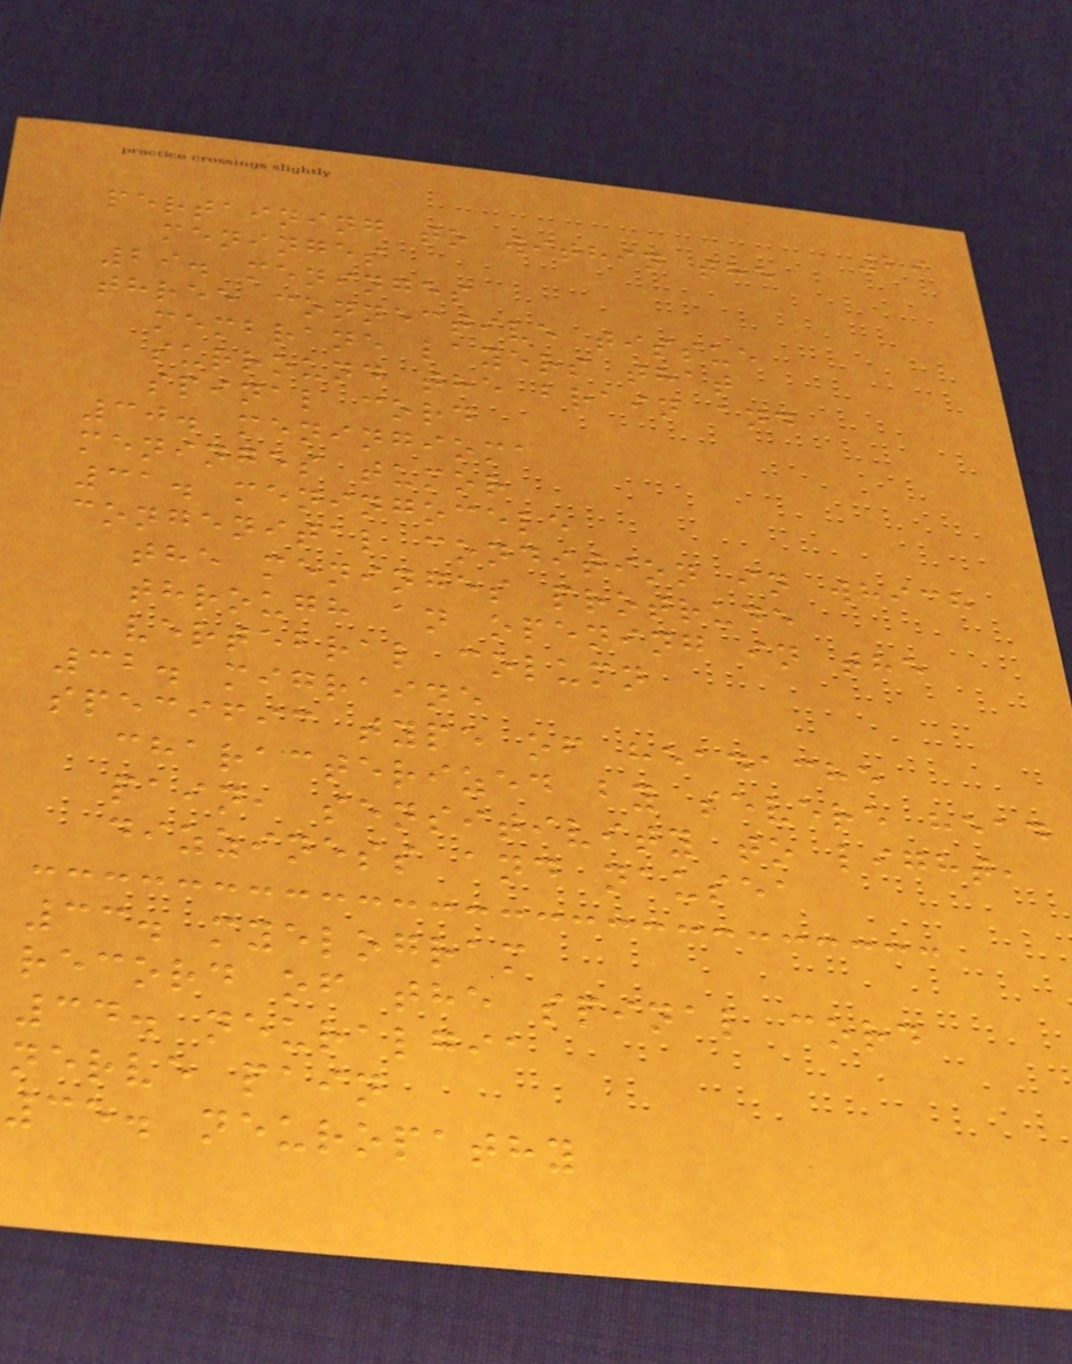29
pertaining to within the
meninges
29. meninges
three connective tissue
membrane layers that
surround the brain and
spinal cord
30. meningioma
meninges tumor
31. meningocele
congenital condition in which
the meninges protrude
through an opening in the
vertebral column
32. migraine
specific type of headache
characterized by severe head
pain, sensitivity to light,
dizziness and nausea
33. myelogram
record of the spinal cord
34. neuralgia
nerve pain
35. neuropathy
